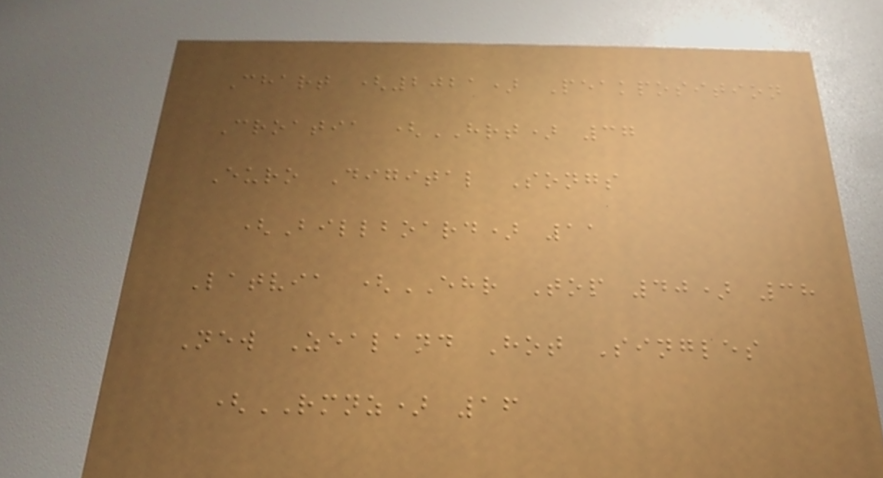Chart (2021) Peakposition
Croatia (HRT) 37
Euro Digital Songs
(Billboard) 11
Latvia (EHR Top 40) 38
New Zealand Hot Singles
(RMNZ) 16
